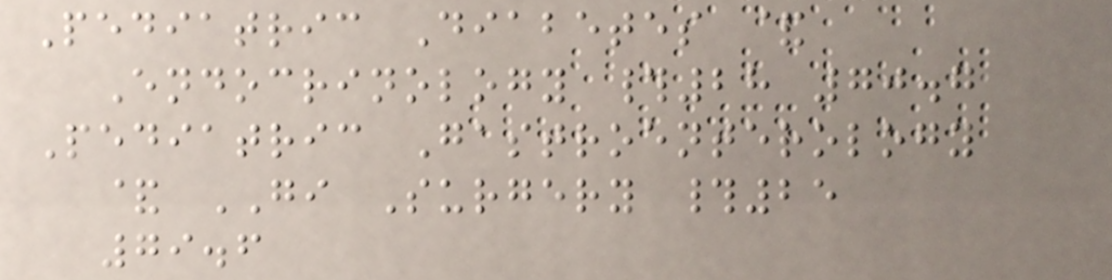Pediatric Diabetes &
Endocrinology #28 70.7
Pediatric Gastroenterology
& GI Surgery #25
79.6
